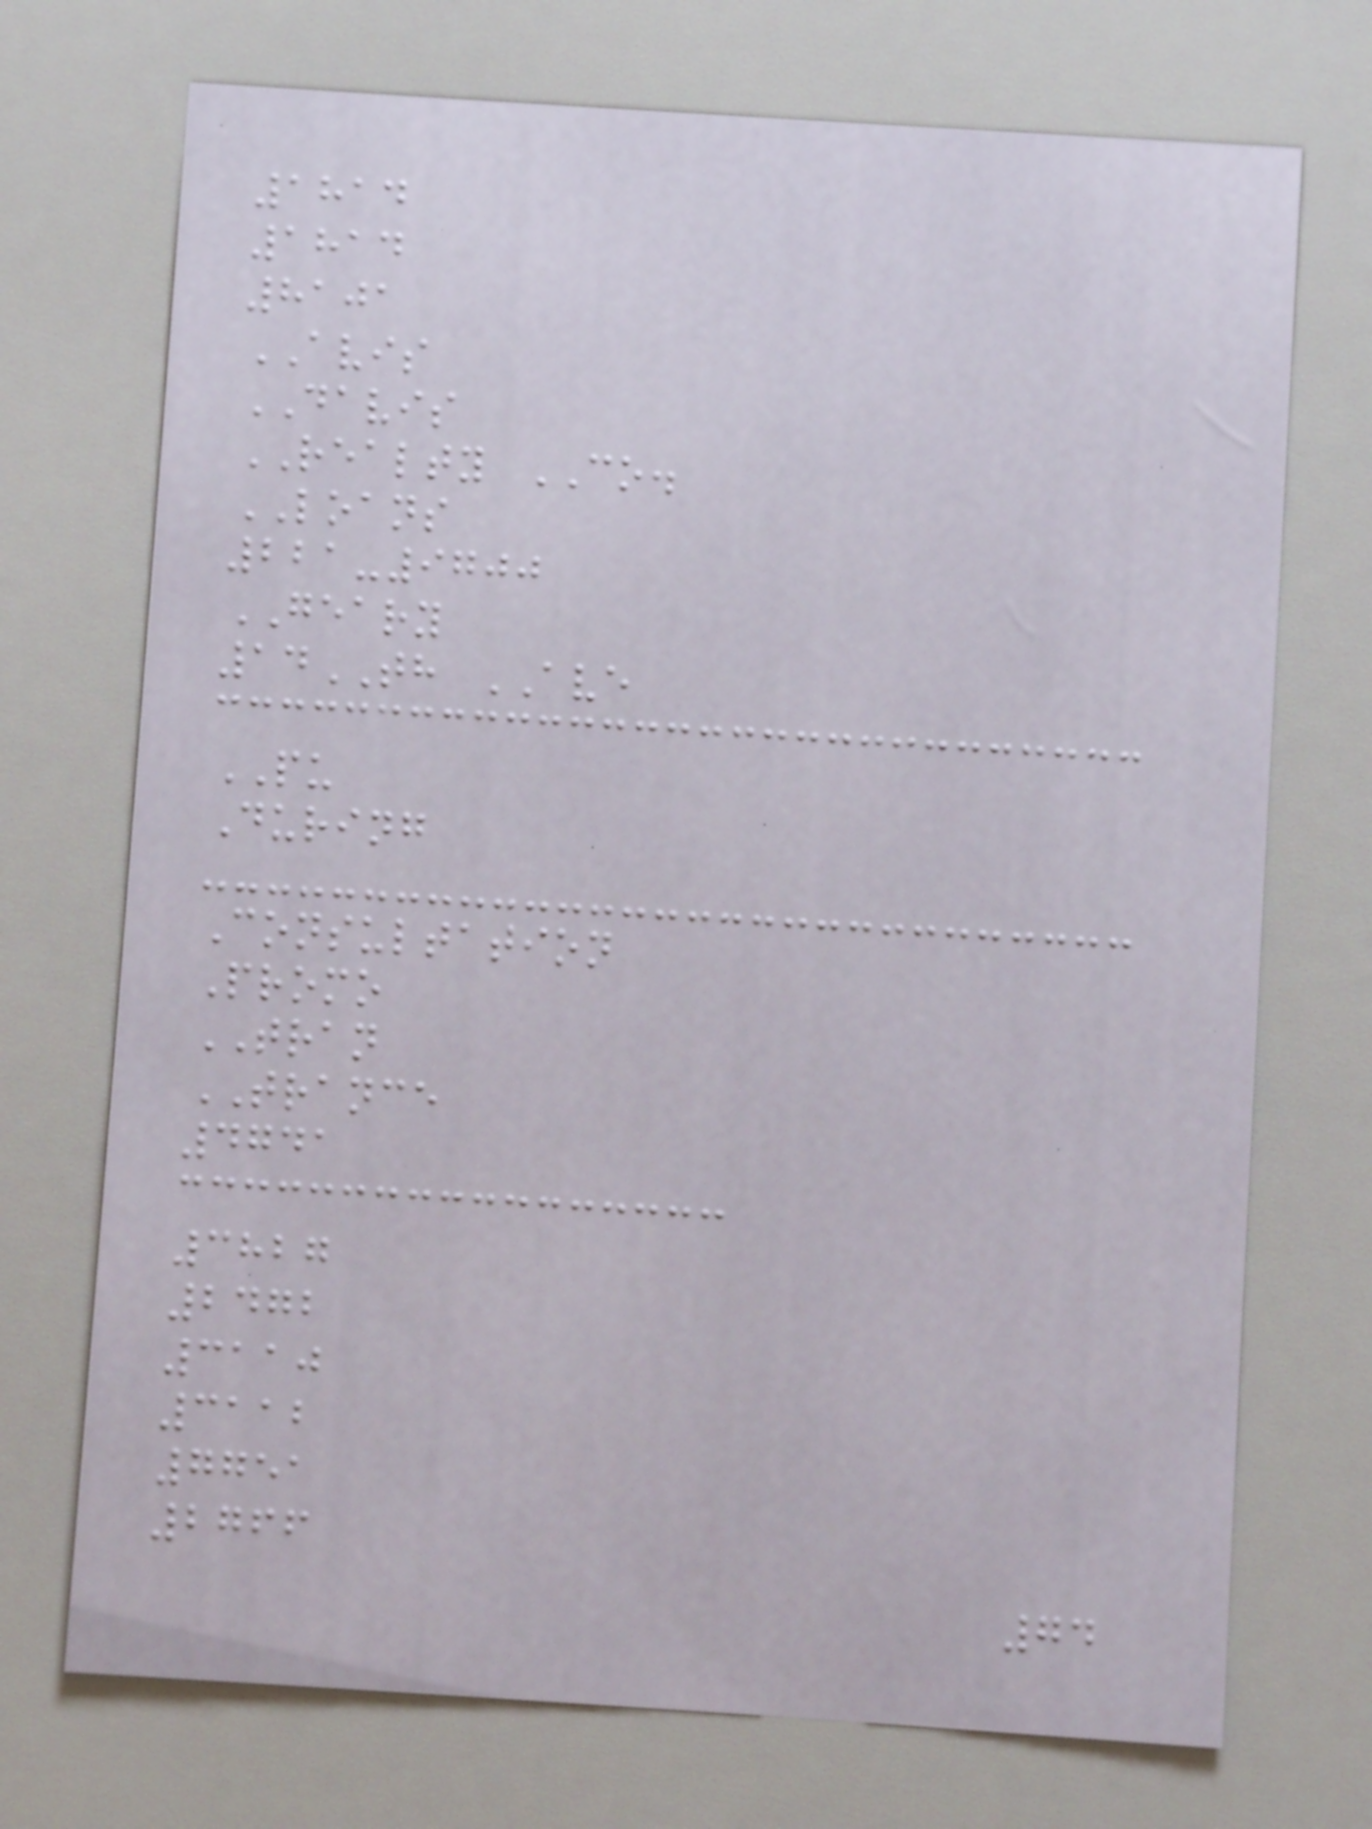1814
1814
8101
AVIS
DAVIS
REALTY CO.
LOANS
221-9700
GEARY
14TH AVE
PU
During
Consultation
Promo
TRAN
TRANCE
4741
3827
2472
3110
3112
7751
2766
74
